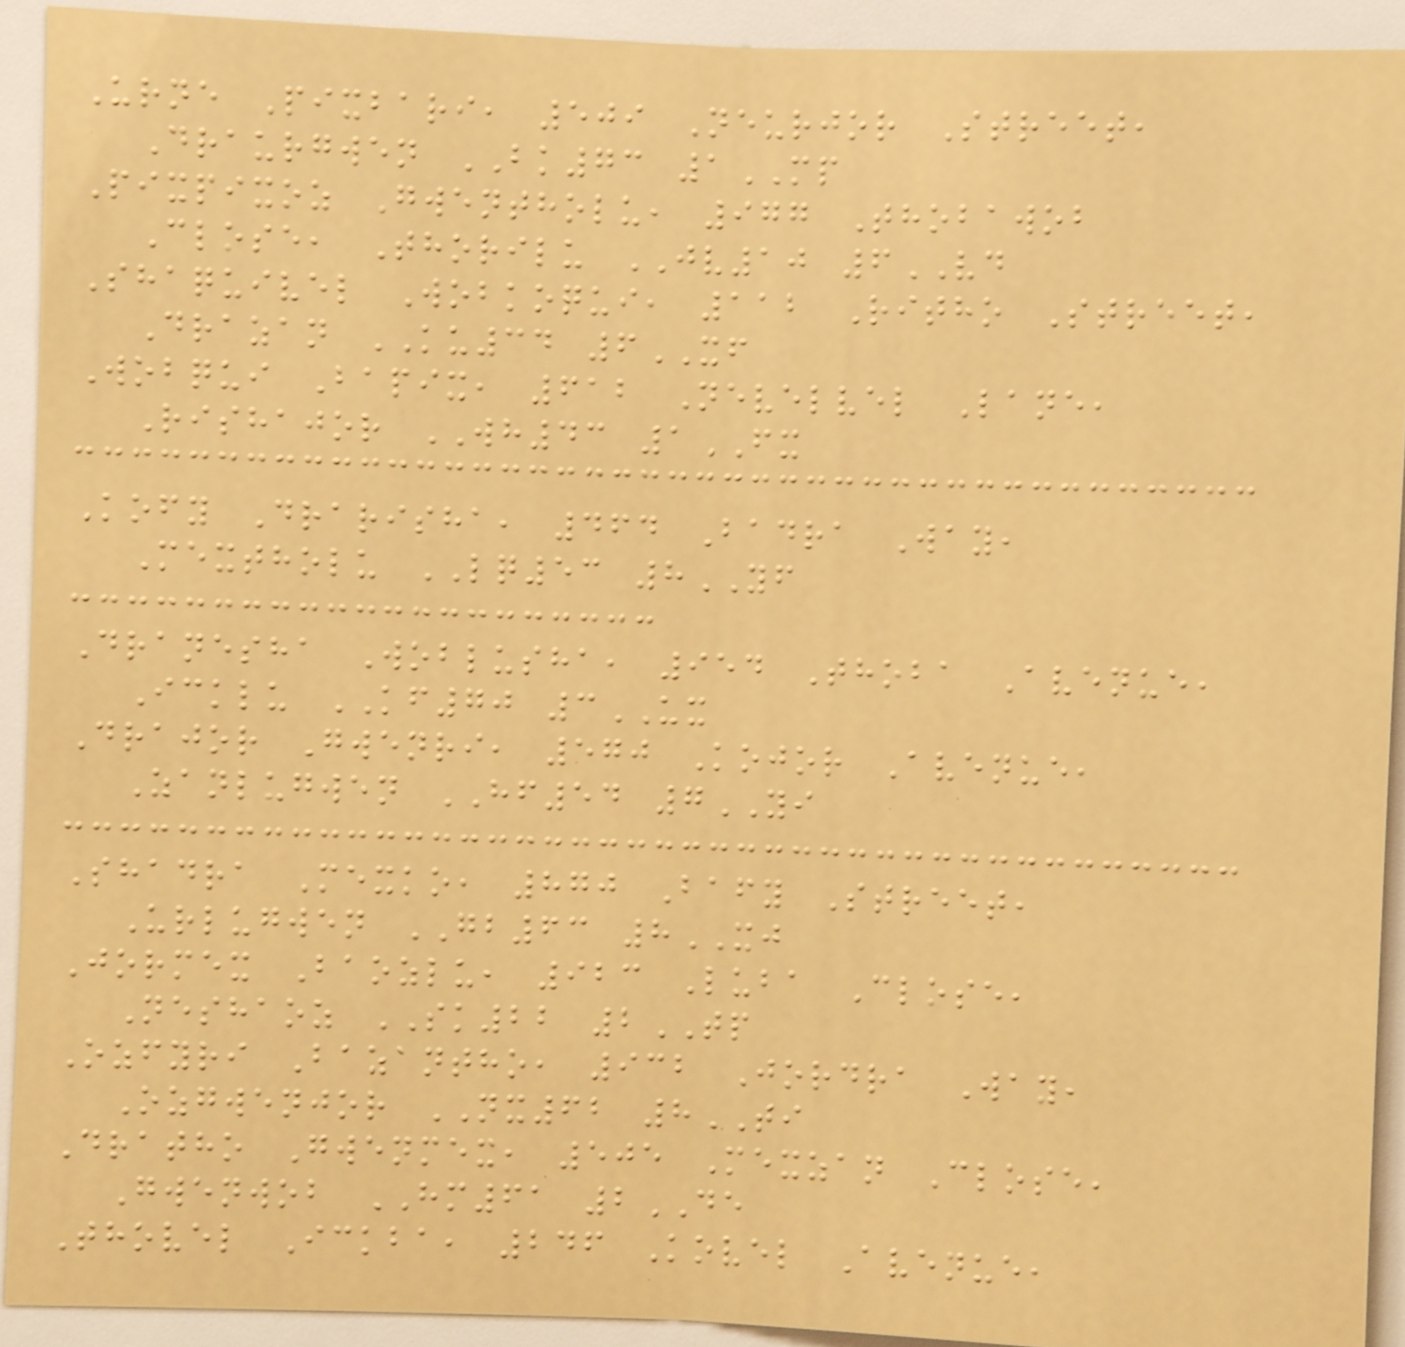Urne Pixbari, 509 Neurjor Street,
Draurgwen BK73 1MP
Pixpixoz Gwentholu, 977 Thobawob
Close, Thorilu JV10 6VD
Shaquivel Wobkoqui, 112 Ritho Street,
Drazan KU34 6XF
Wobqui Bapix, 612 Nevelvel Lane,
Rishajor WH43 1FX
Kofy Drarisha, 464 Badra Way,
Mextholu LQ53 8YF
Dranesha Woblusha, 954 Thoba Avenue,
Icklu KF70 3UX
Drajor Gwenri, 570 Kojor Avenue,
Zanlugwen HF54 7YI
Shadra Mexko, 870 Bafy Street,
Urlugwen GB63 8XJ
Jormex Baozlu, 923 Luba Close,
Neshaoz SK22 2TP
Ozfyri Bazantho, 932 Jordra Way,
Ozgwenjor NX62 8TI
Dratho Gwenmex, 505 Mexzan Close,
Gwenwob HM61 2DE
Thovel Ickba, 246 Kovel Avenue,
